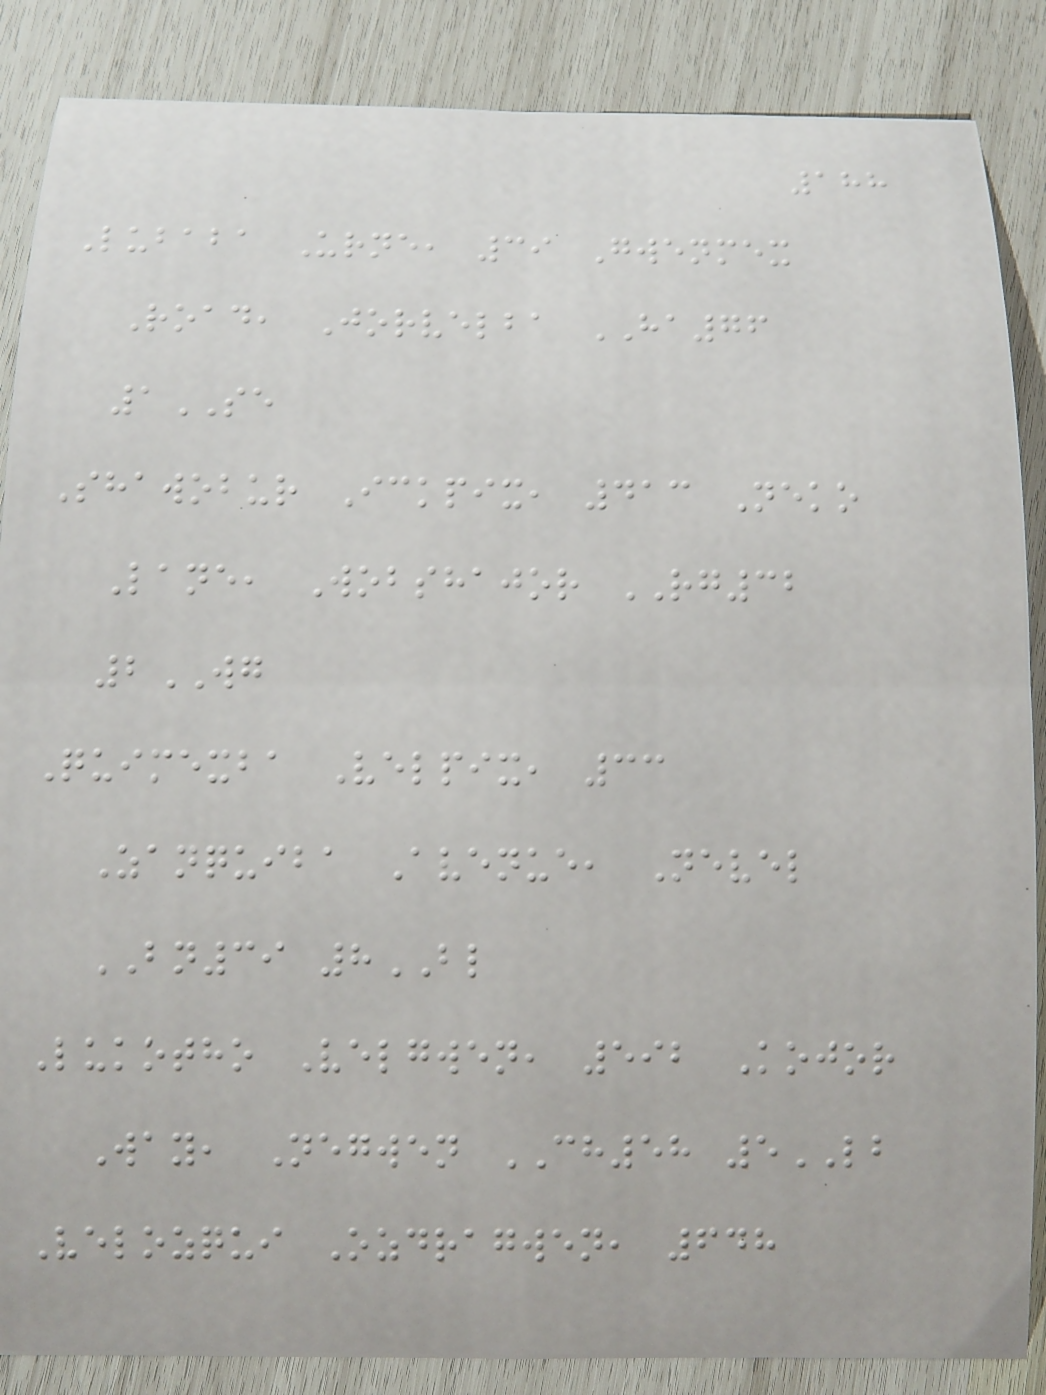188
Lubaba Urne, 39 Gwenmex
Road, Jorvelba HA76
1SE
Shawobur Ickpix, 413 Neko
Lane, Wobshajor RG32
2WG
Quimexba Velpix, 33
Zanquiba Avenue, Nevel
BN39 8BL
Lukotho Velgwen, 592 Kojor
Way, Negwen CH58 5LB
Velozqui Ozdragwen, 648
